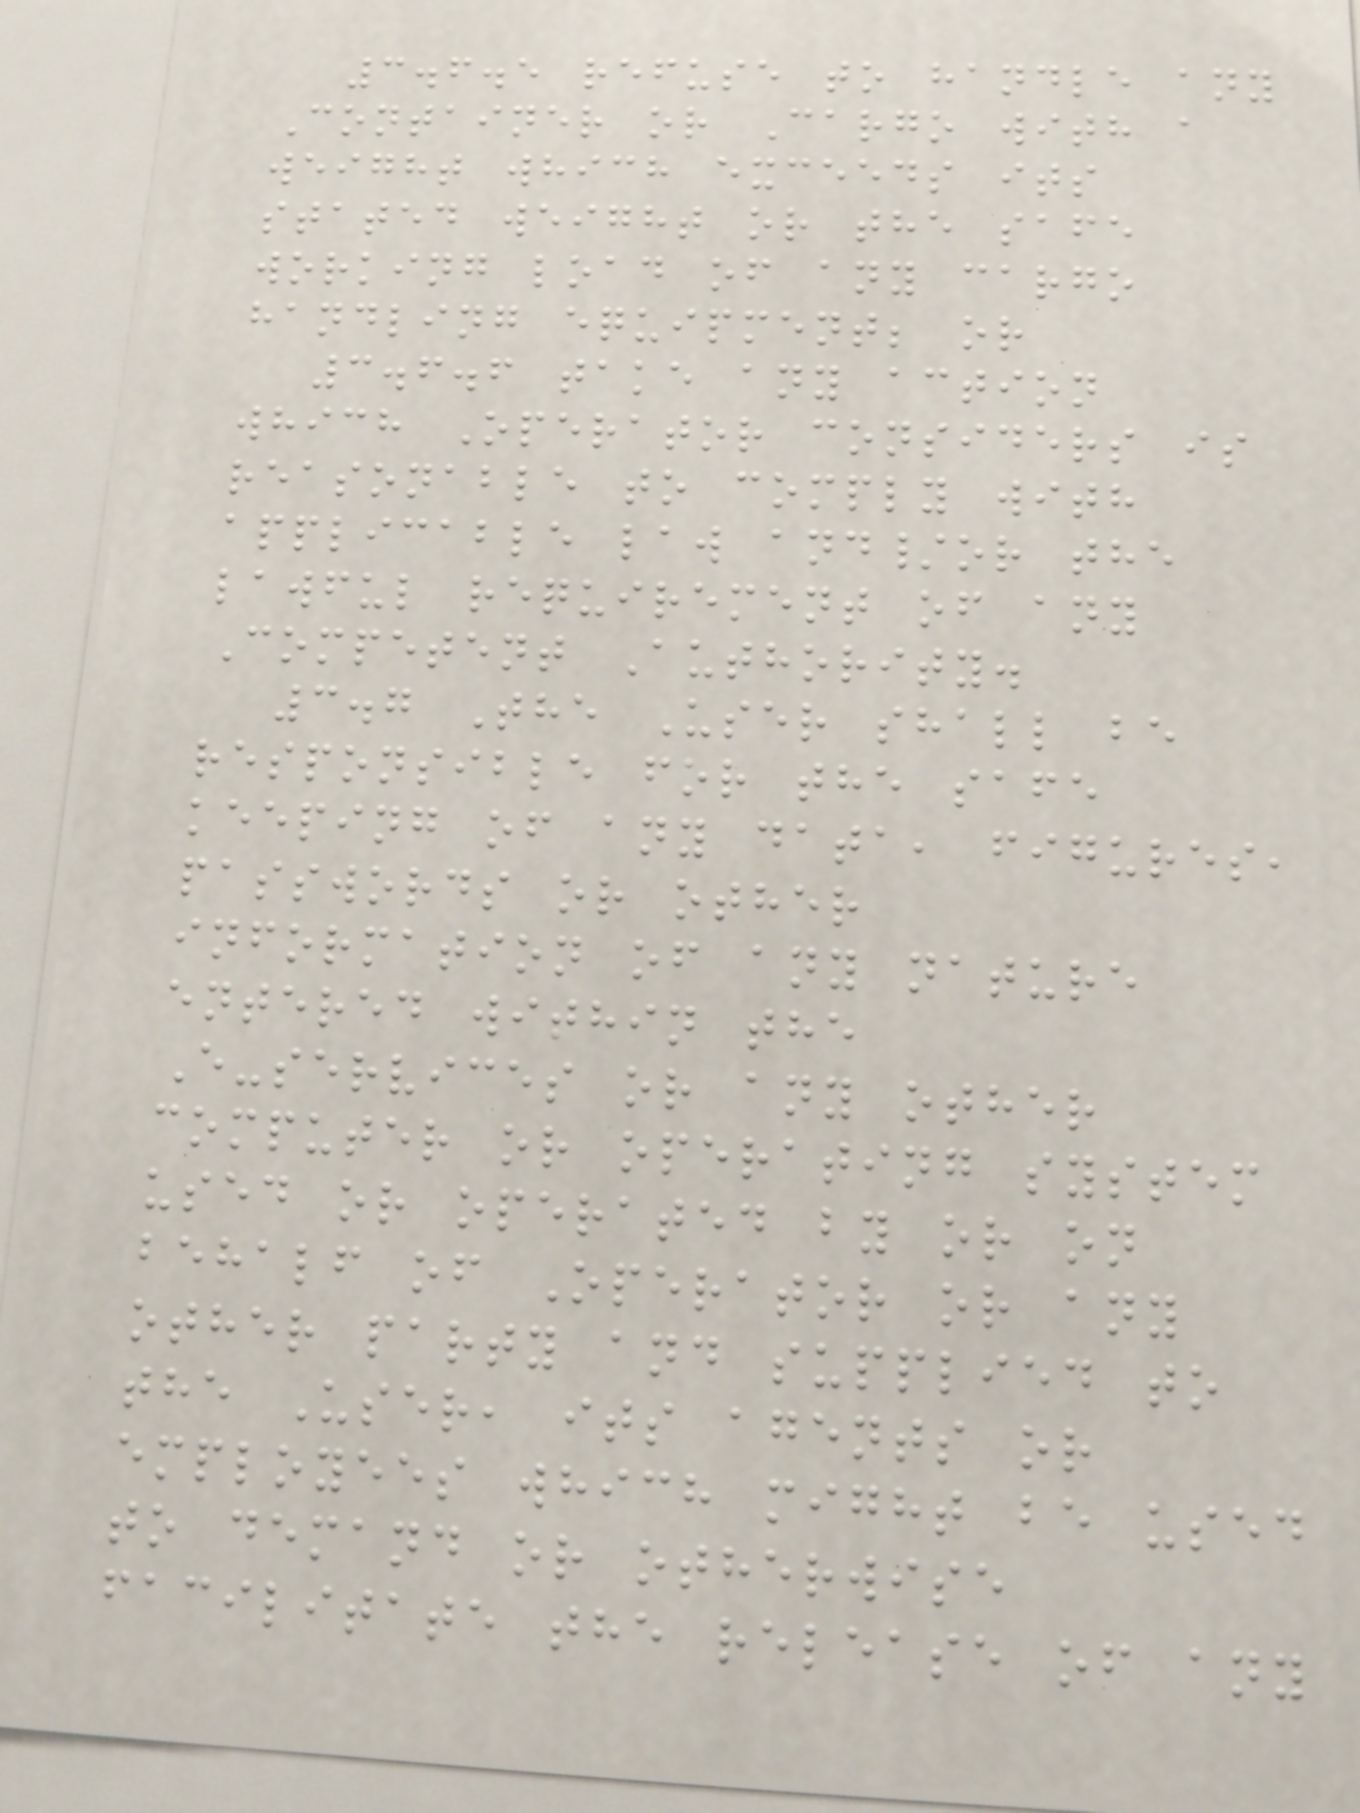3.6.5 refuse to handle any
Container or Cargo with a
weight which exceeds its
stated weight or the safe
working load of any cargo
handling equipment; or
3.6.6 take any action
which Operator considers is
reasonable to comply with
applicable law and/or the
lawful requirement of any
Competent Authority.
3.7 The User shall be
responsible for the safe
keeping of any data, figures,
passwords or other
information of any nature
entered within the
E-services or any other
computer or operating system
used or operated by or on
behalf of Operator or any
other party and supplied to
the User, its agents or
employees which might be used
to demand or otherwise
facilitate the release of any
